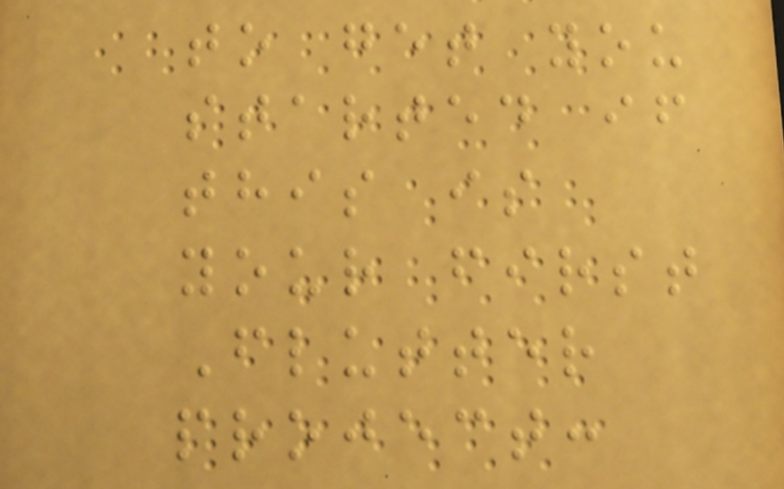to get you
started if
this is
your first
Flutter
project:
